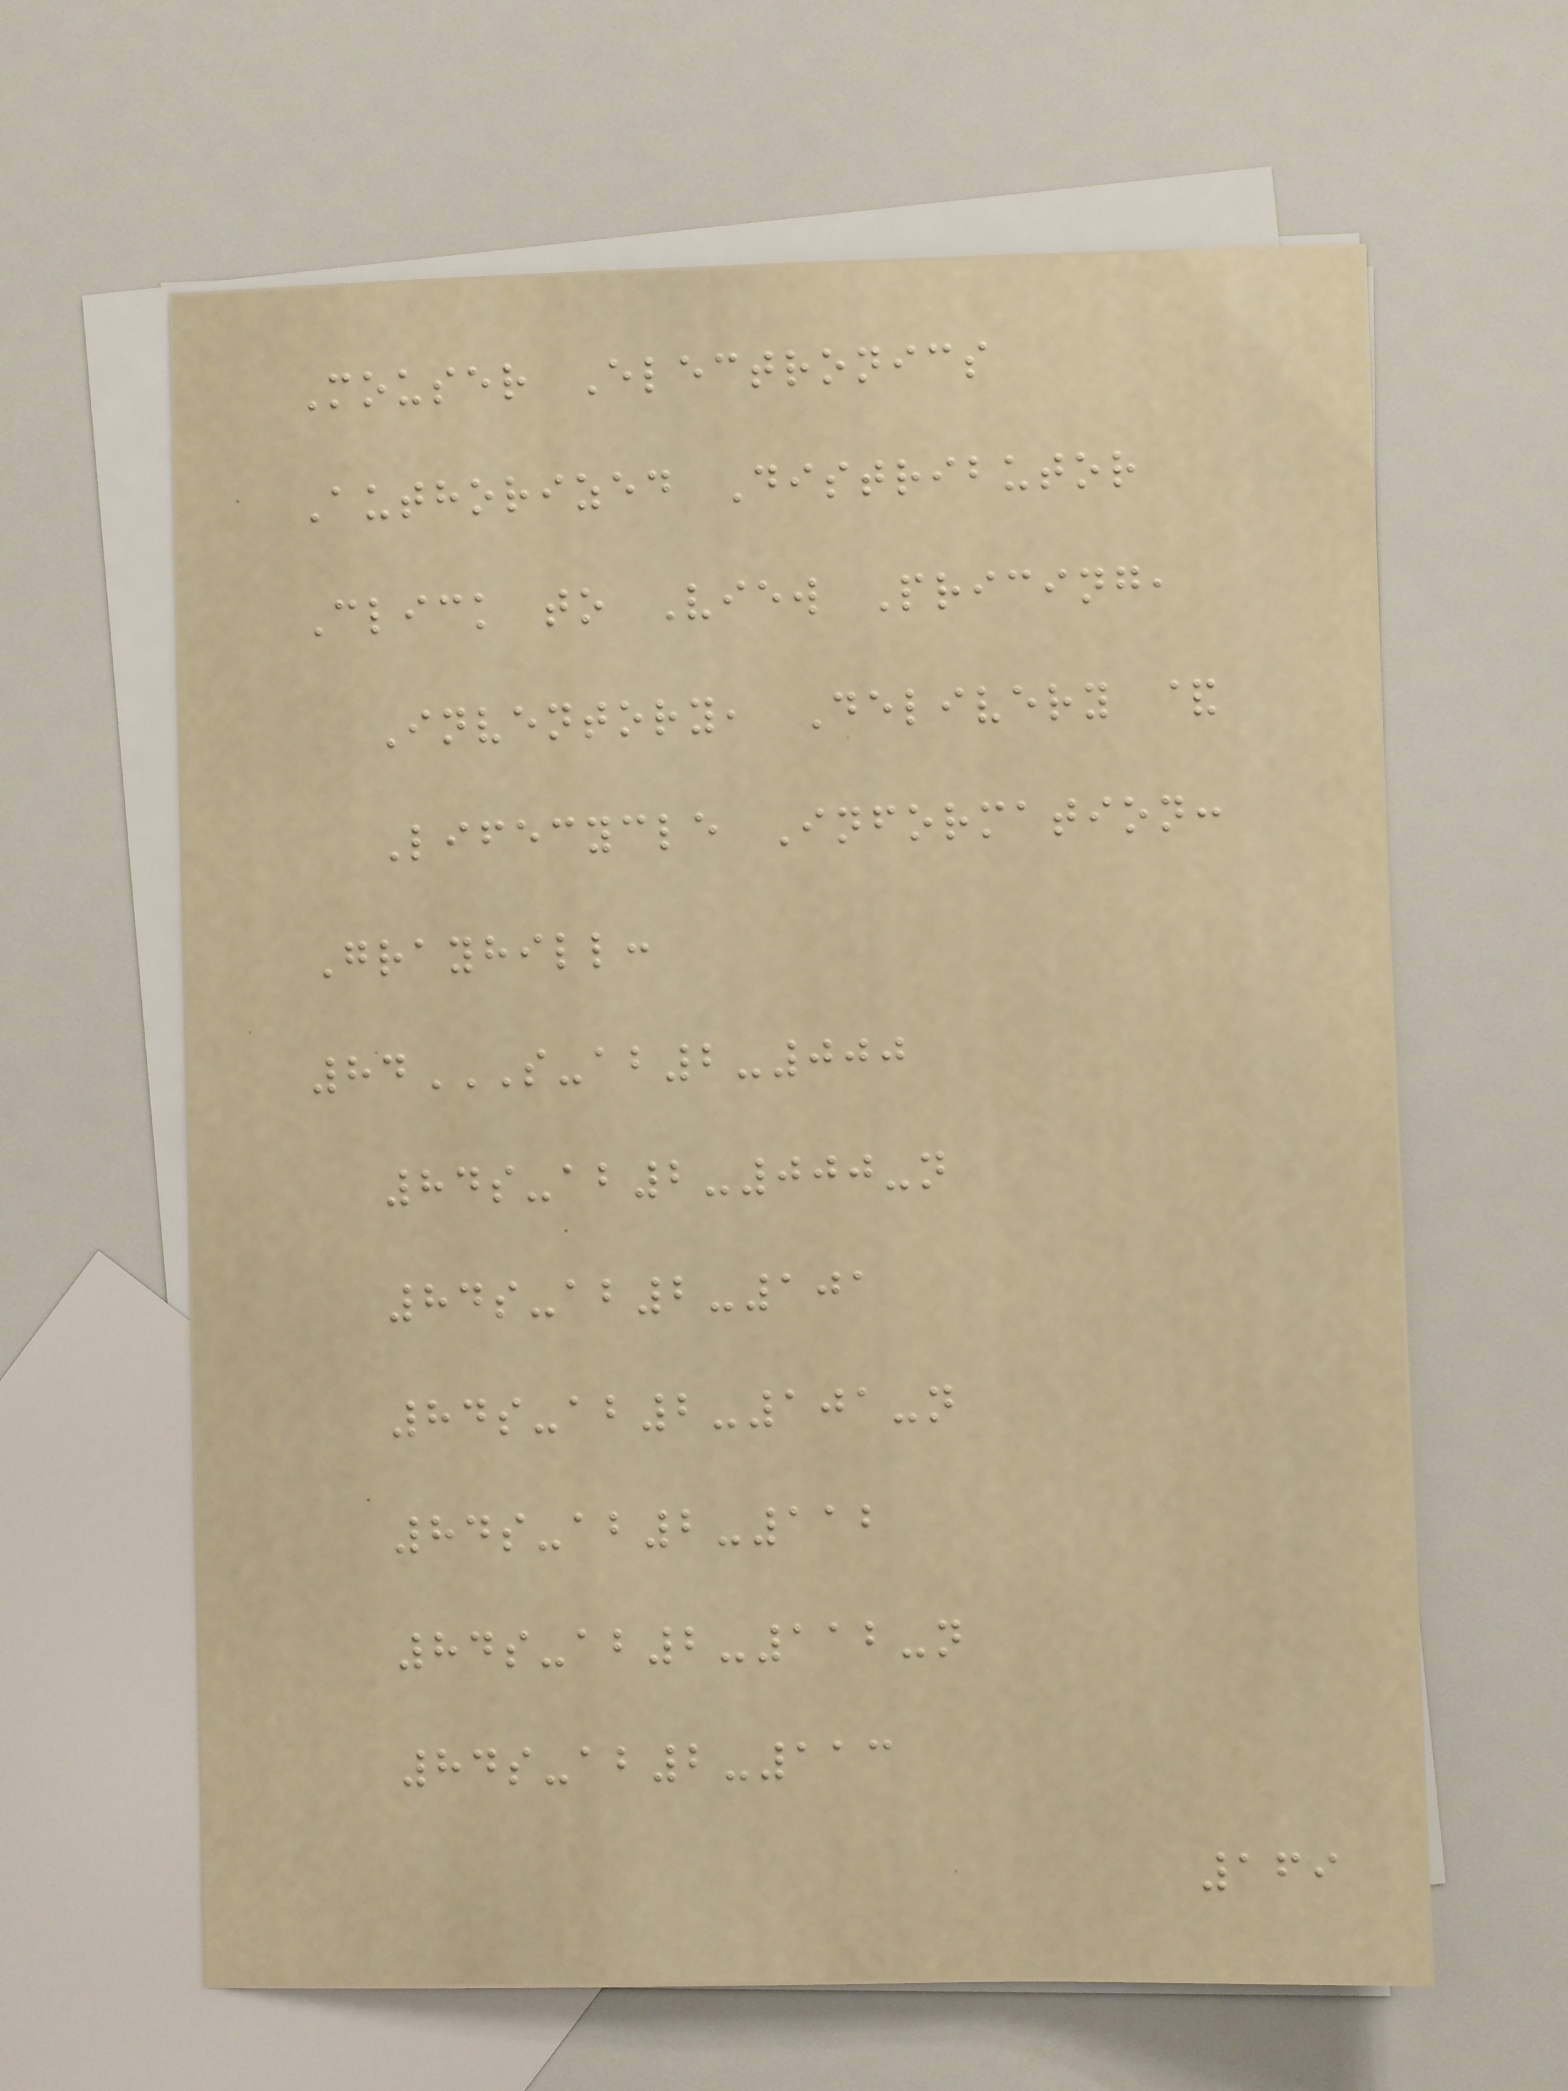Mouser Electronics
Authorized Distributor
Click to View Pricing,
Inventory, Delivery &
Lifecycle Information:
Grayhill:
84S-AB2-000
84S-AB2-000-N
84S-AB2-101
84S-AB2-101-N
84S-AB2-112
84S-AB2-112-N
84S-AB2-113
169
